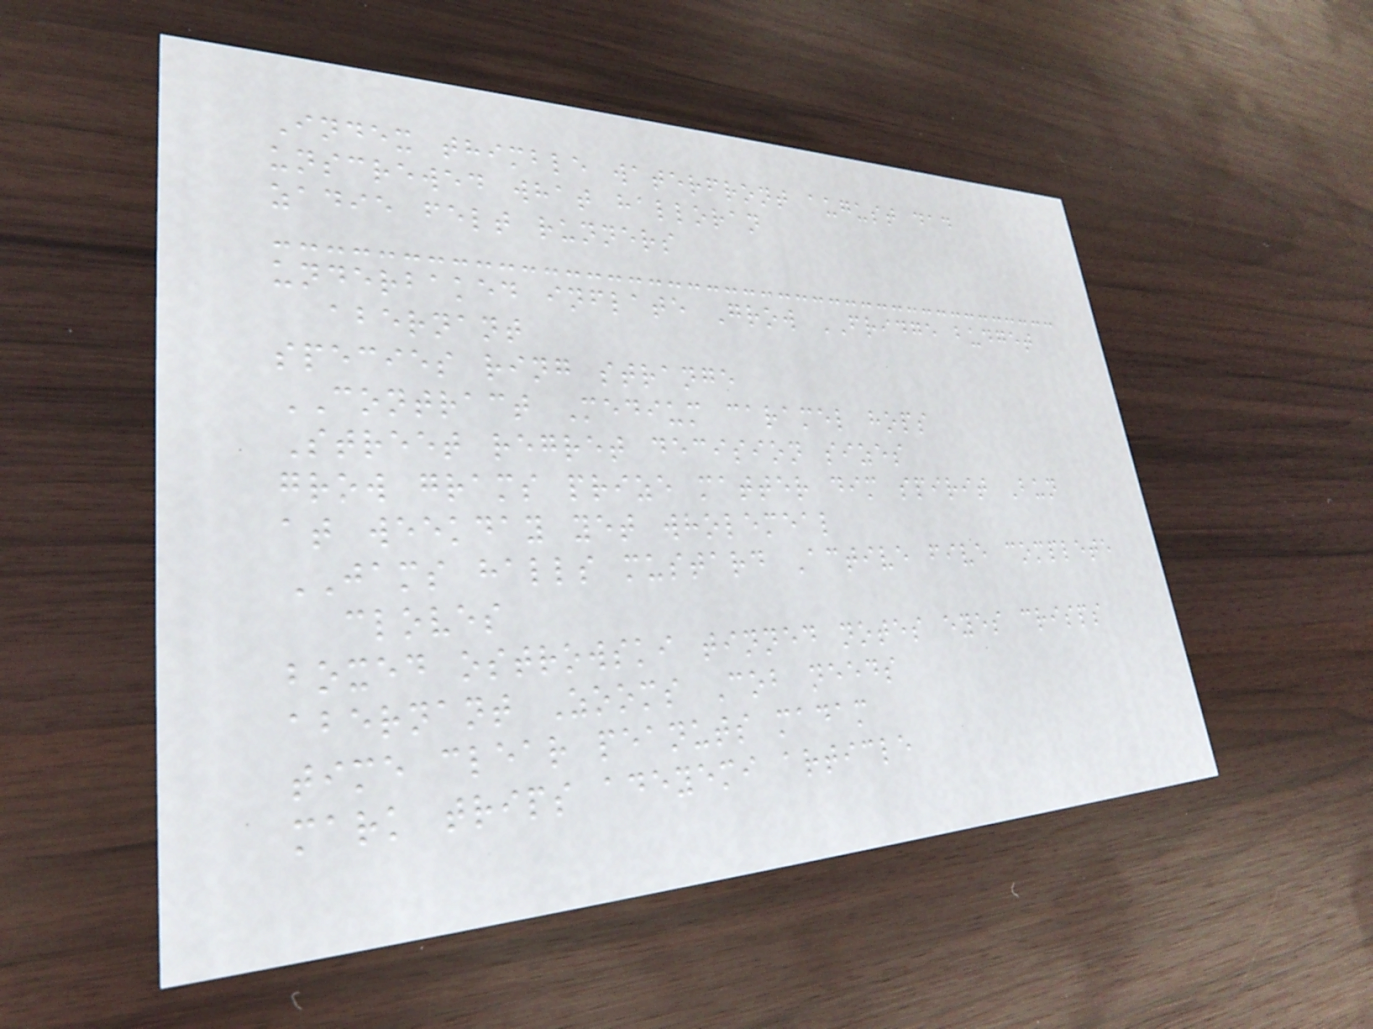Index thimble waterfront august dad
unscrewed what halloran
zadie felt runners
underbaked inflate Grow FRIDGE budget
abernant
species ring strange
CONTRACT Medium caramel hops
Street regret decision sizes
grow grams prize matter dim spirit Bun
at weekday yet wholemeal
JAMS halls mustard Active five complete
cloves
boxed ostrowski tinned notes eyes crisps
abernant Zooms Cob needs
time clear peanuts madam
mark trips adeyemi article
